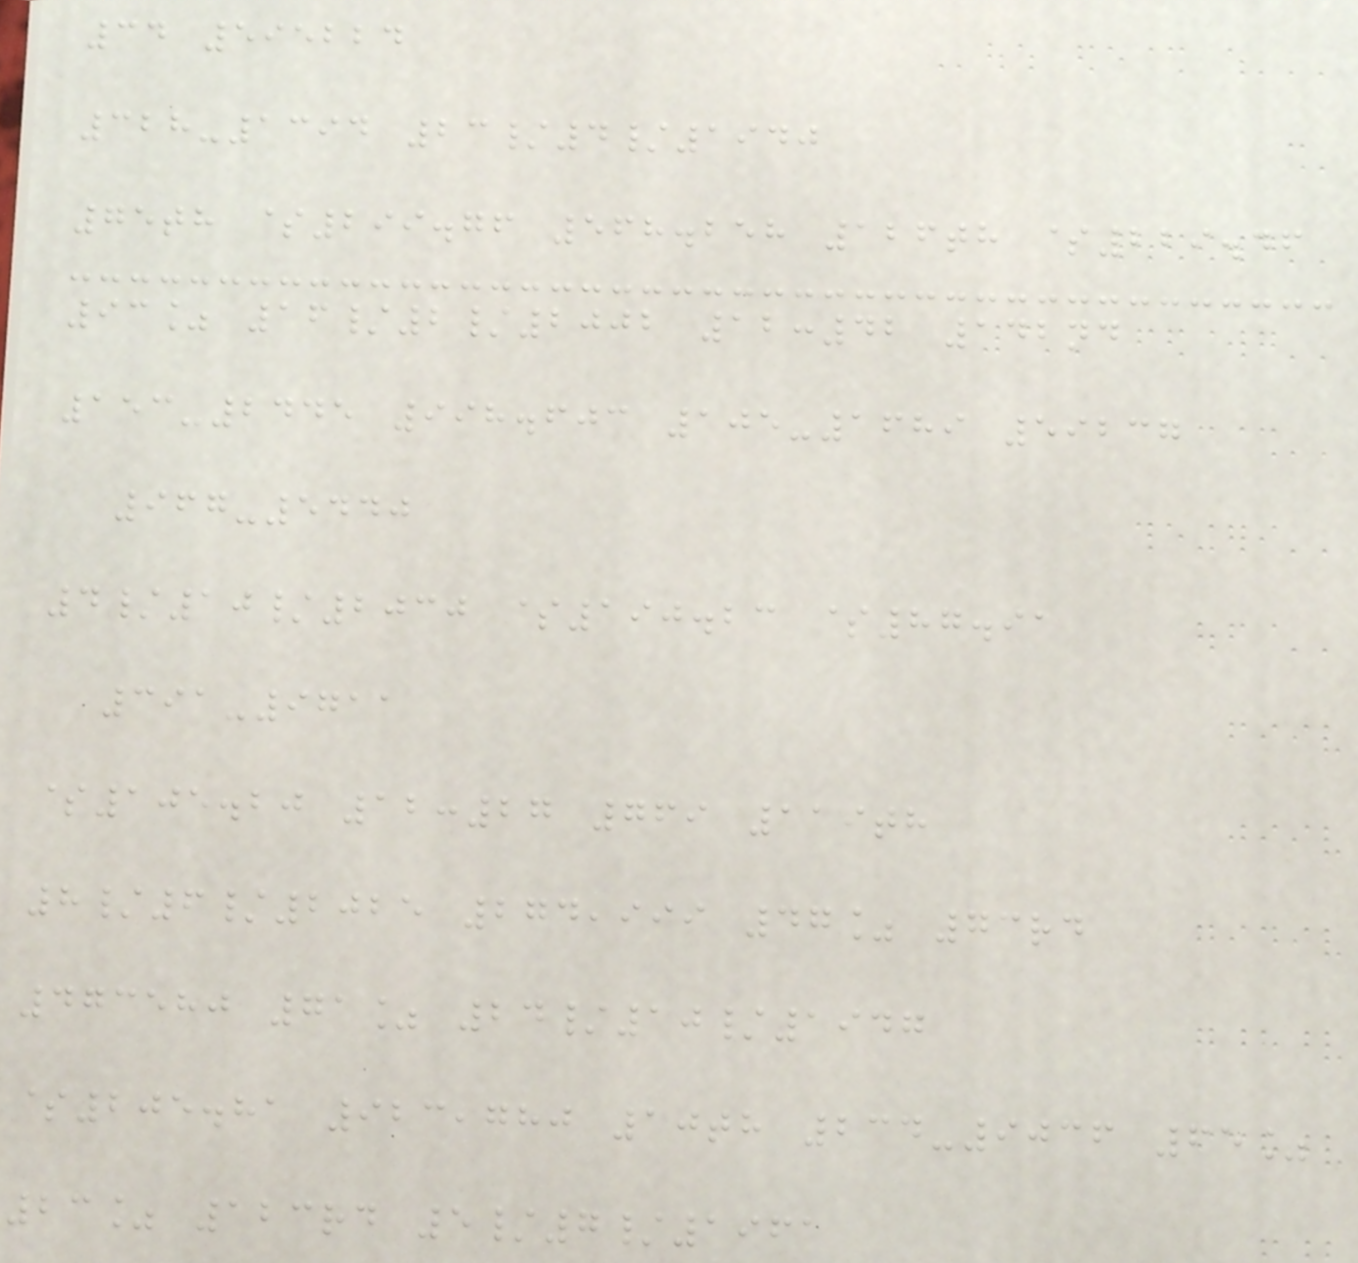34 595224
328-1394 23/4/1940
75th $299.76 568.258 126th $229.46
93% 16/2/2002 12:42 142nd
153-2445 998.603 105-1689 59237
967-5440
4/10/2030 $190.23 $87.91
391-9711
$105.20 12:27 769 119th
8/6/2025 274,999 47% 73rd
473580 71% 24/10/1947
$205.81 923,780 10th 234-9036 65%
23% 123rd 5/7/1961
